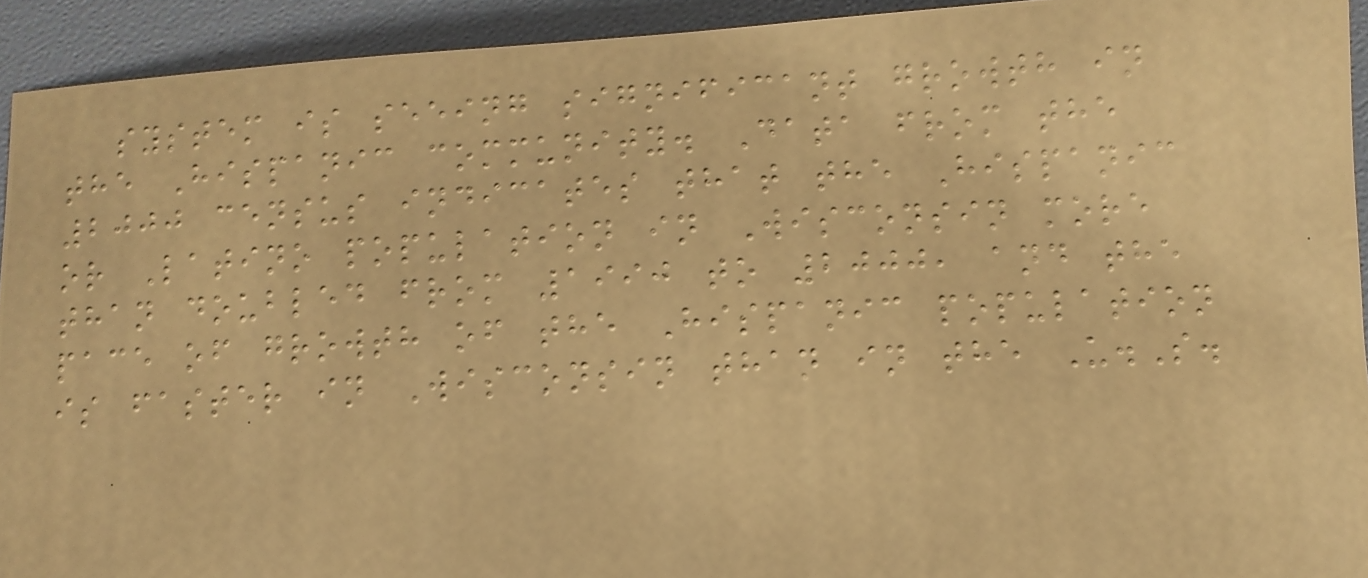system is seeing significant growth in
the Hispanic community. Data from the
2000 census indicates that the Hispanic
or Latino population in Wisconsin more
than doubled from 1990 to 2000, and the
pace of growth of the Hispanic population
is faster in Wisconsin than in the U.S.
